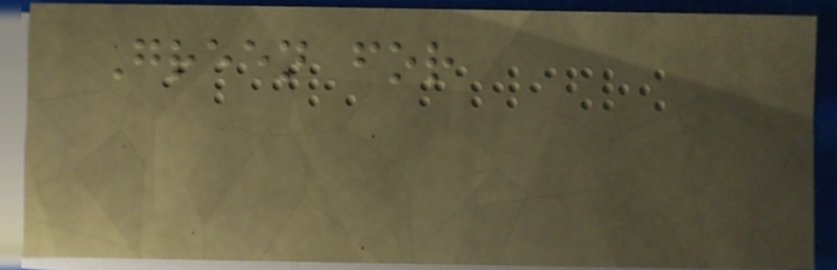Green for
